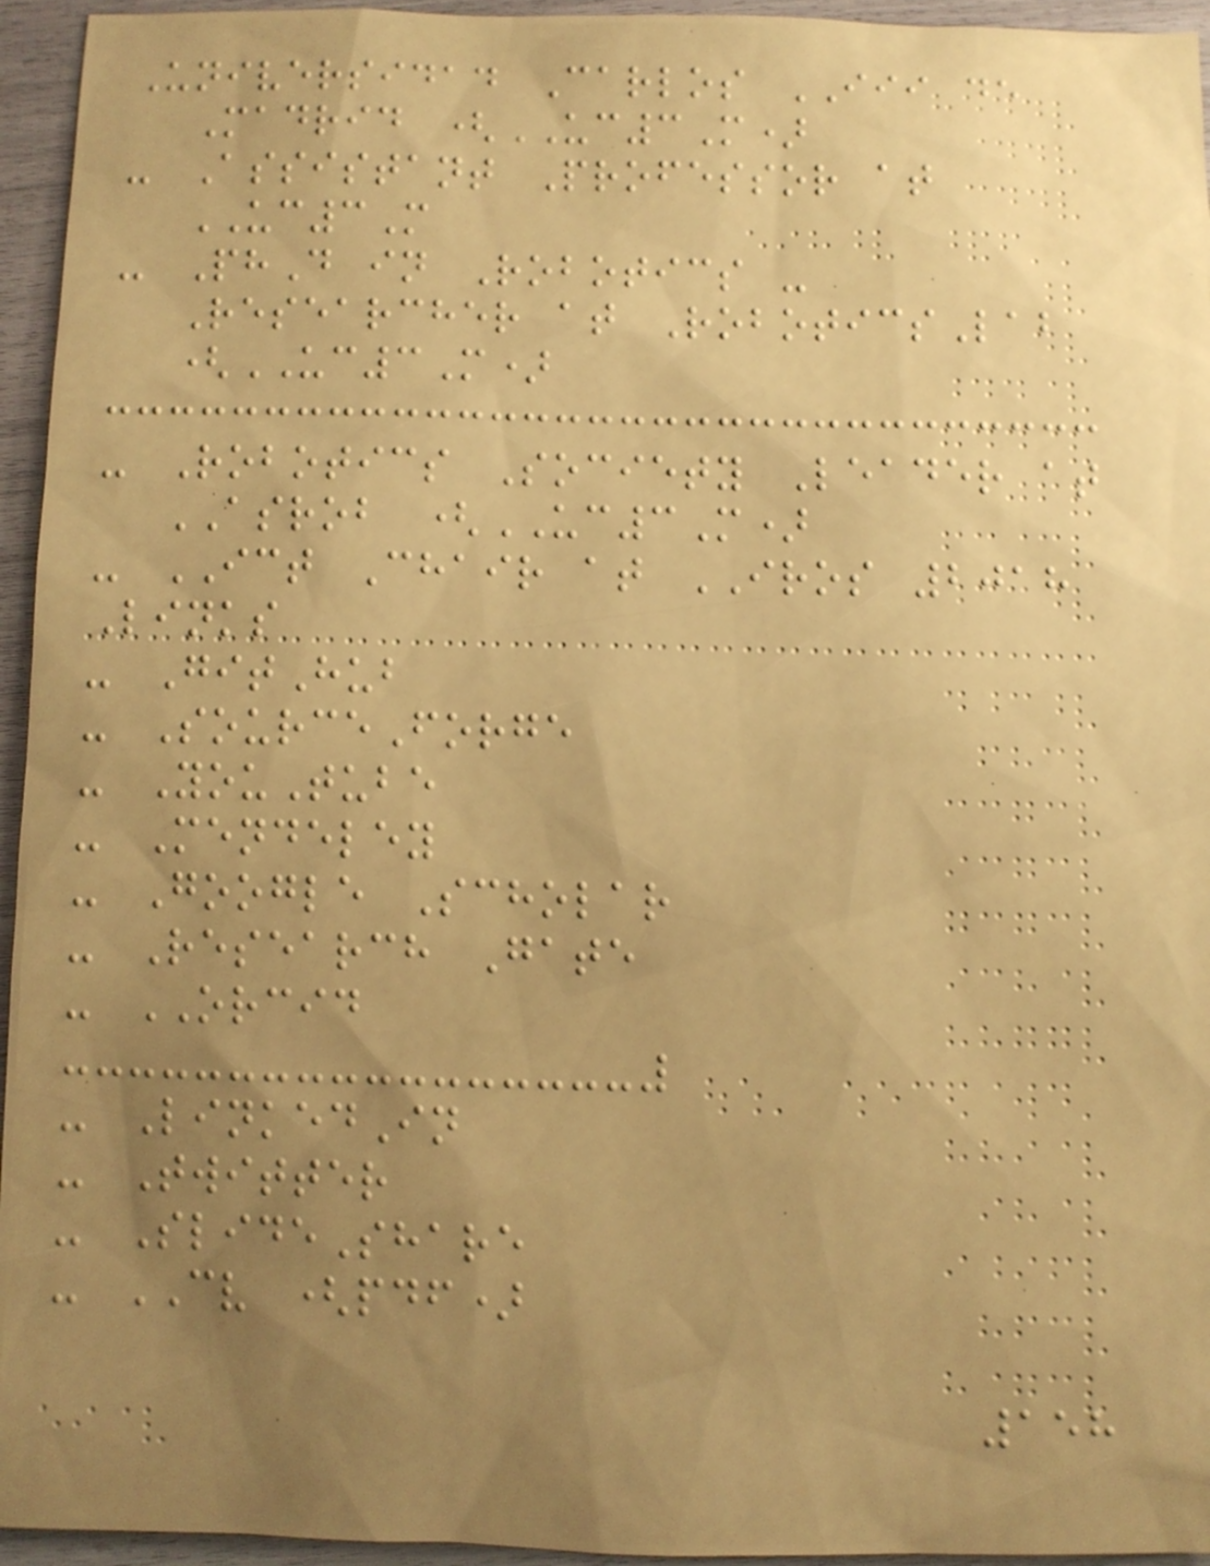Universidad Carlos III de
Madrid (UC3M)
- Assistant Professor at
UC3M
- PhD in Robotics -
Researcher at RoboticsLab
(UC3M)
- Robotics Society Leader at
ASROB (UC3M)
- ICT Chair at IROS 2018
Links
- GitHub
- SourceForge
- YouTube
- Mendeley
- Google Scholar
- Research Gate
- ORCID
- LinkedIn
- Twitter
- SlideShare
- CV (pdf)
158
